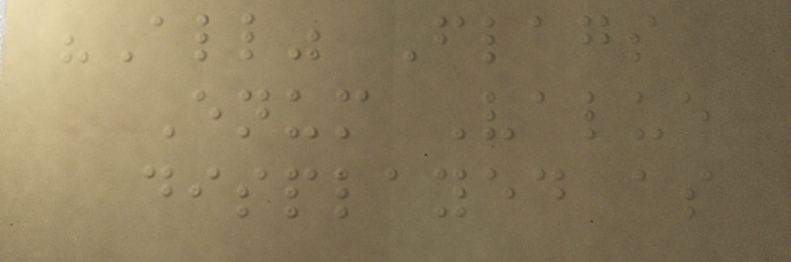"All" Flags
Enum Value
displayed as
